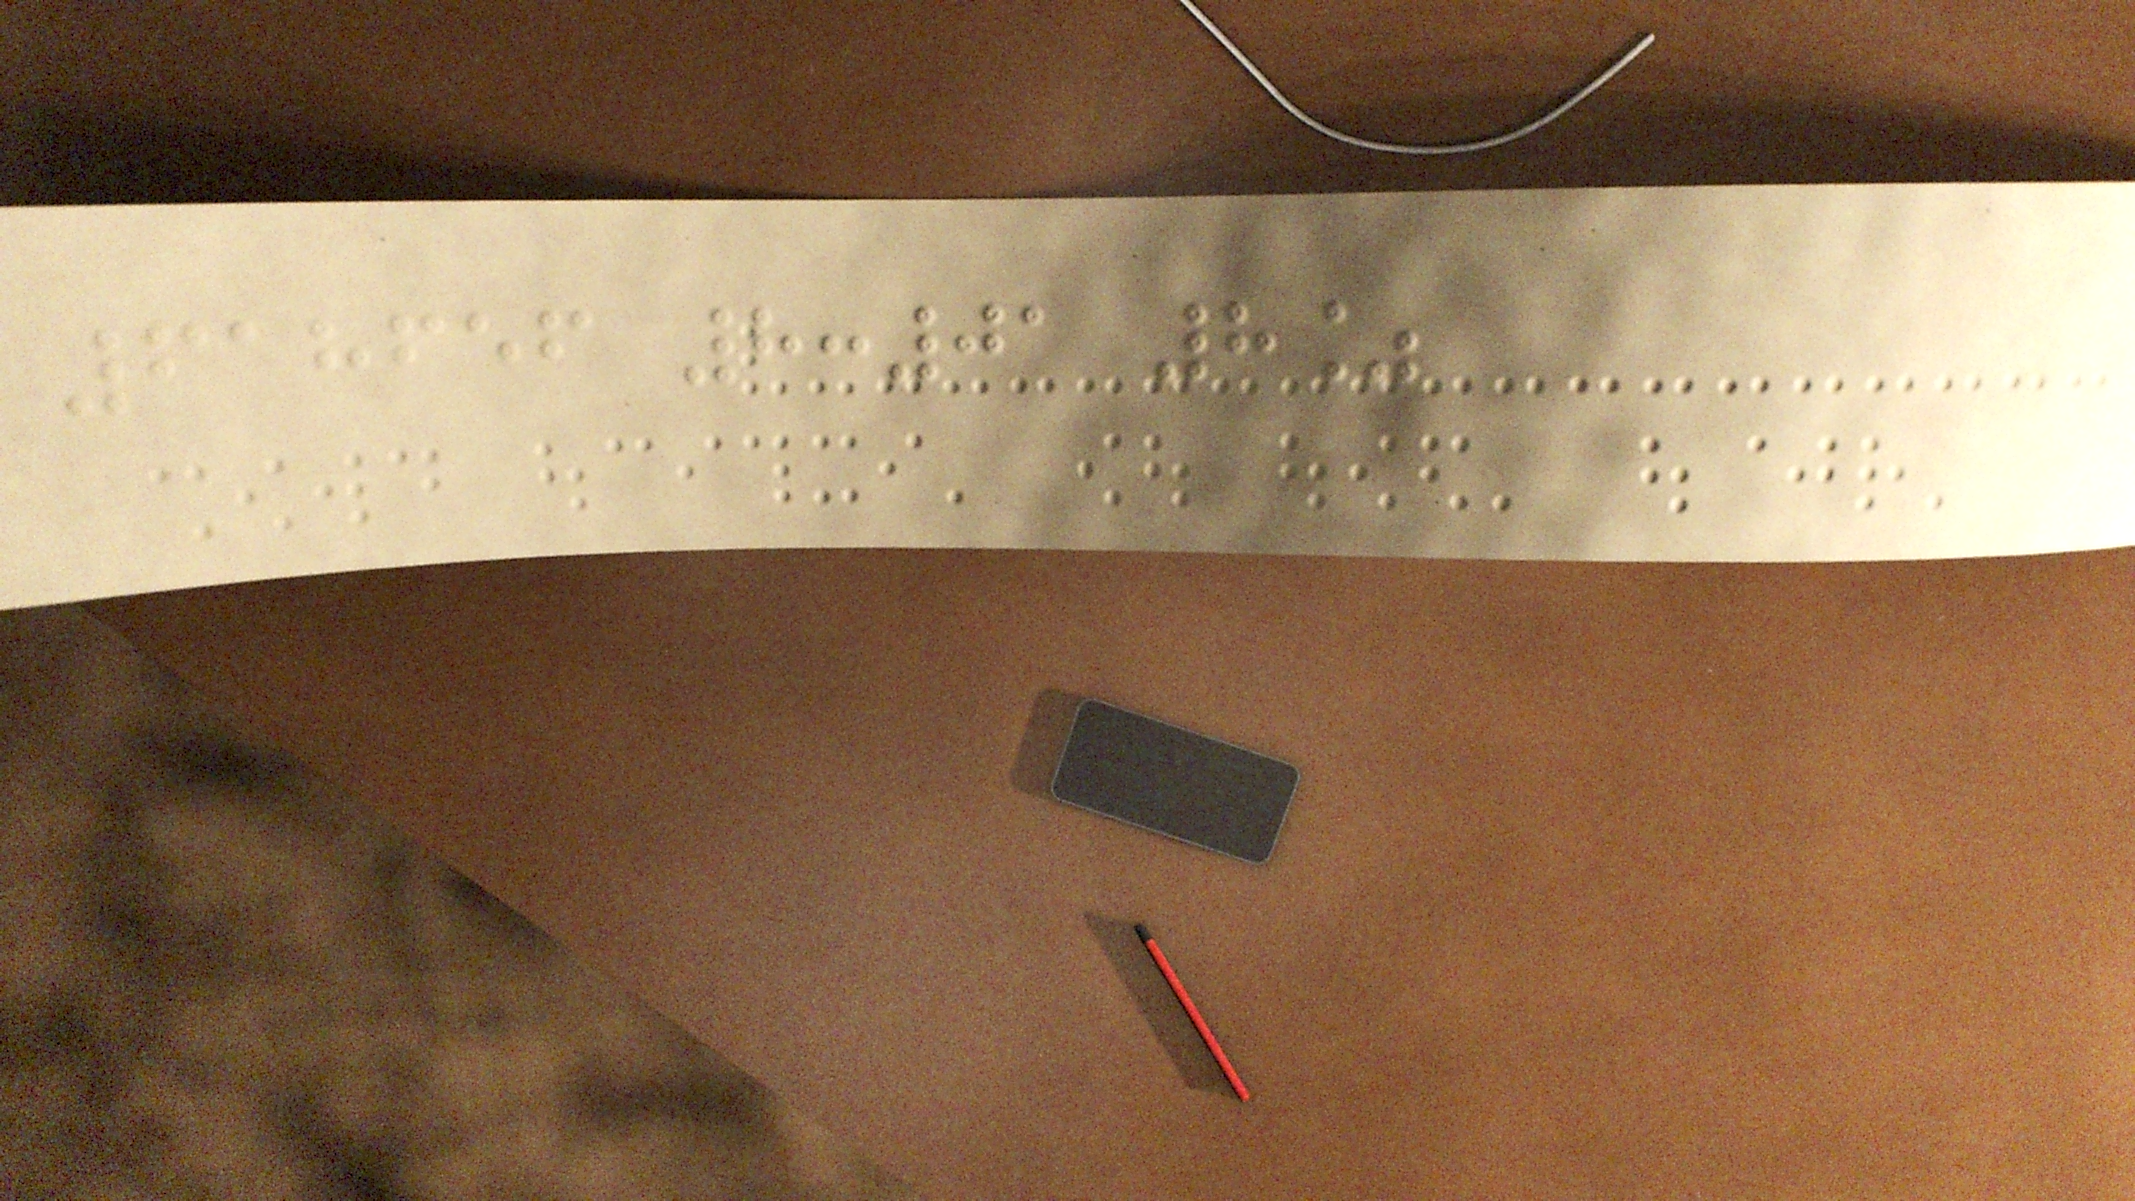618656 8:01 8%
